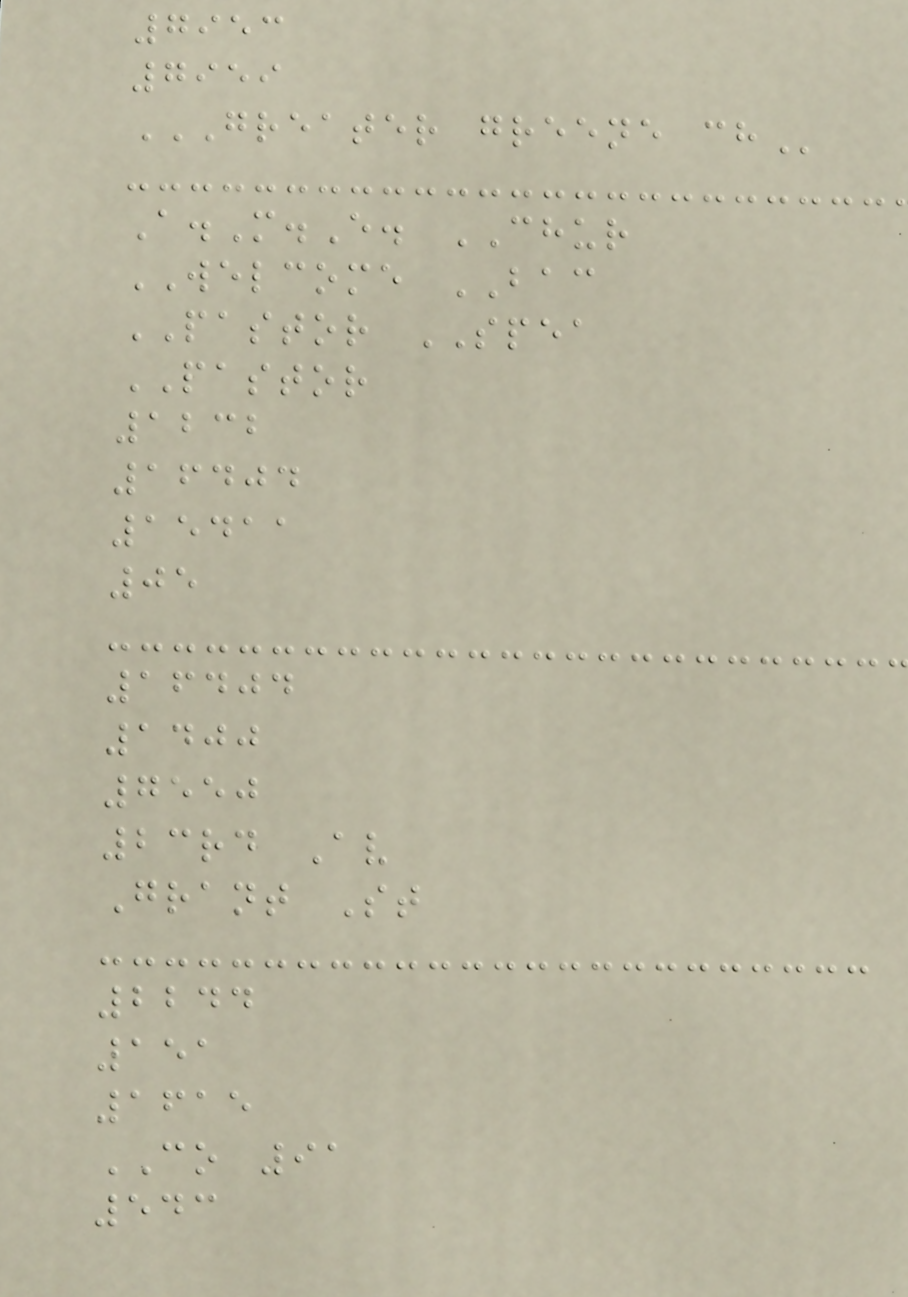7953
7959
GREATER GREENE CH
A.M.E. CHUR
WELCOME BAC
PASTOR SPEA
PASTOR
1232
16404
15411
05
16404
1400
7550
23rd Av
Grant St
2244
151
1615
CO 91
543
